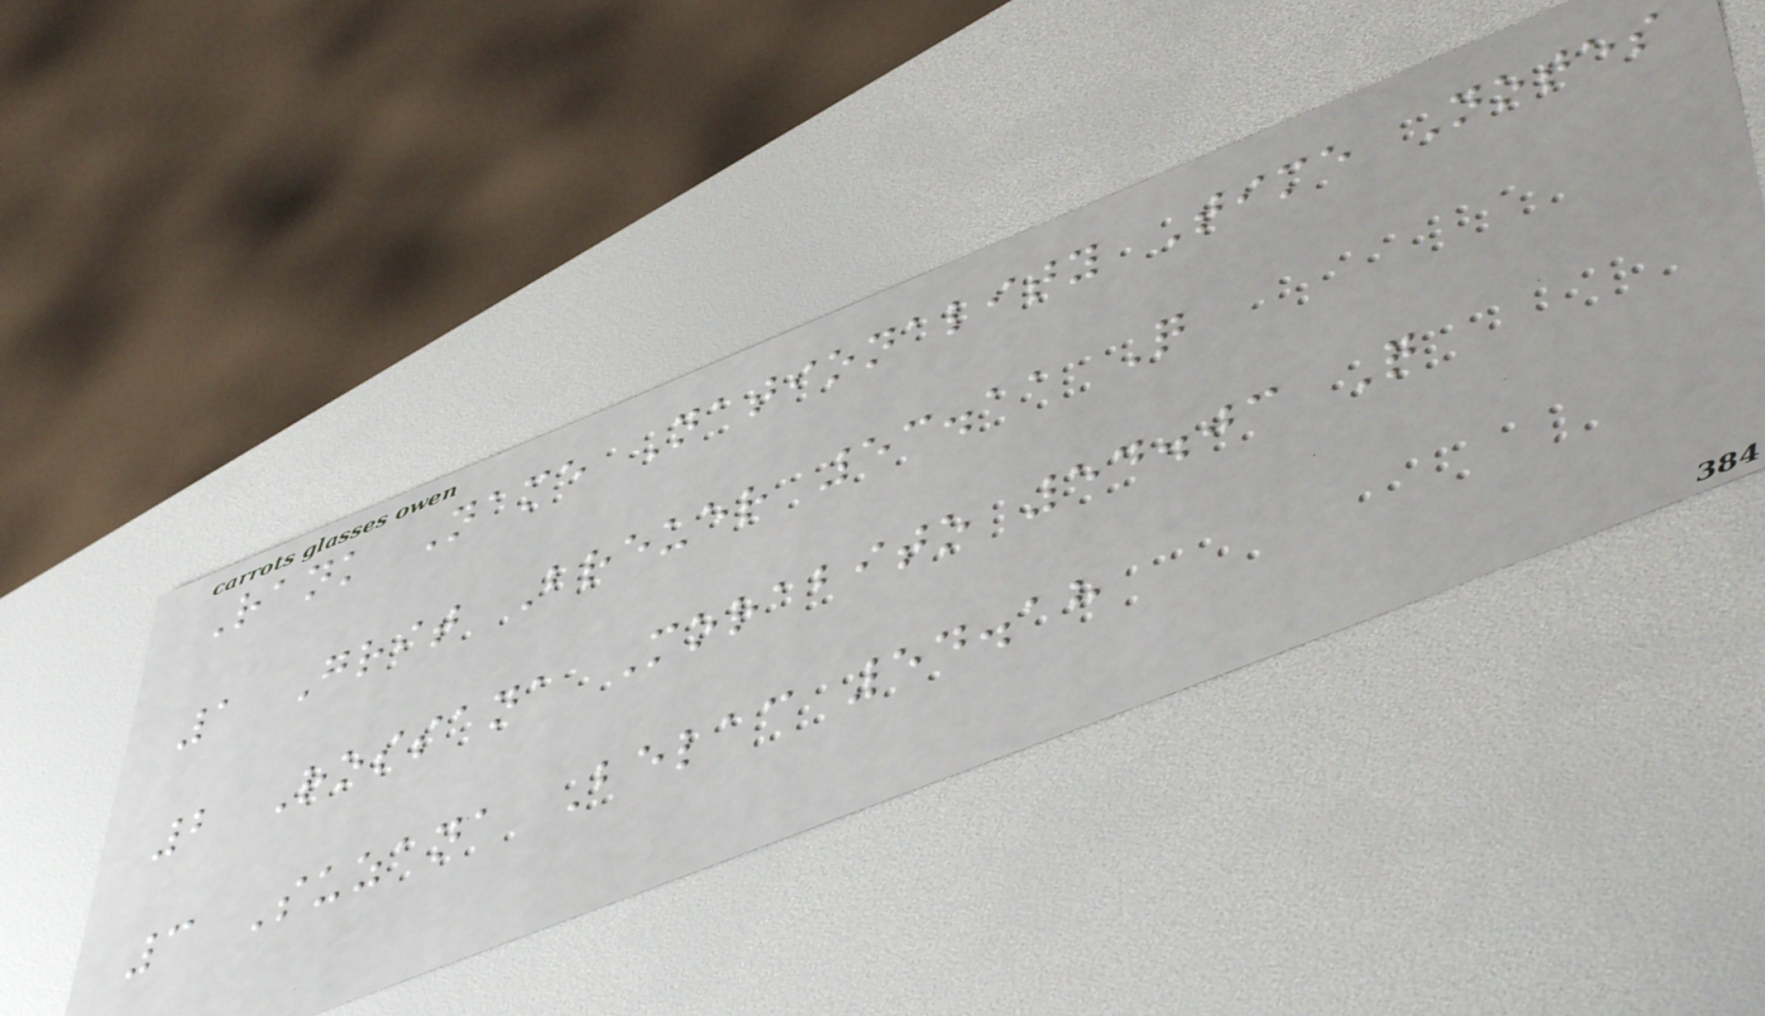Rank Name Nationality Time Notes
1 Grit Breuer 53.11 Q
2 Rossana Morabito 54.03 Q
3 Suzana Belac 54.18
